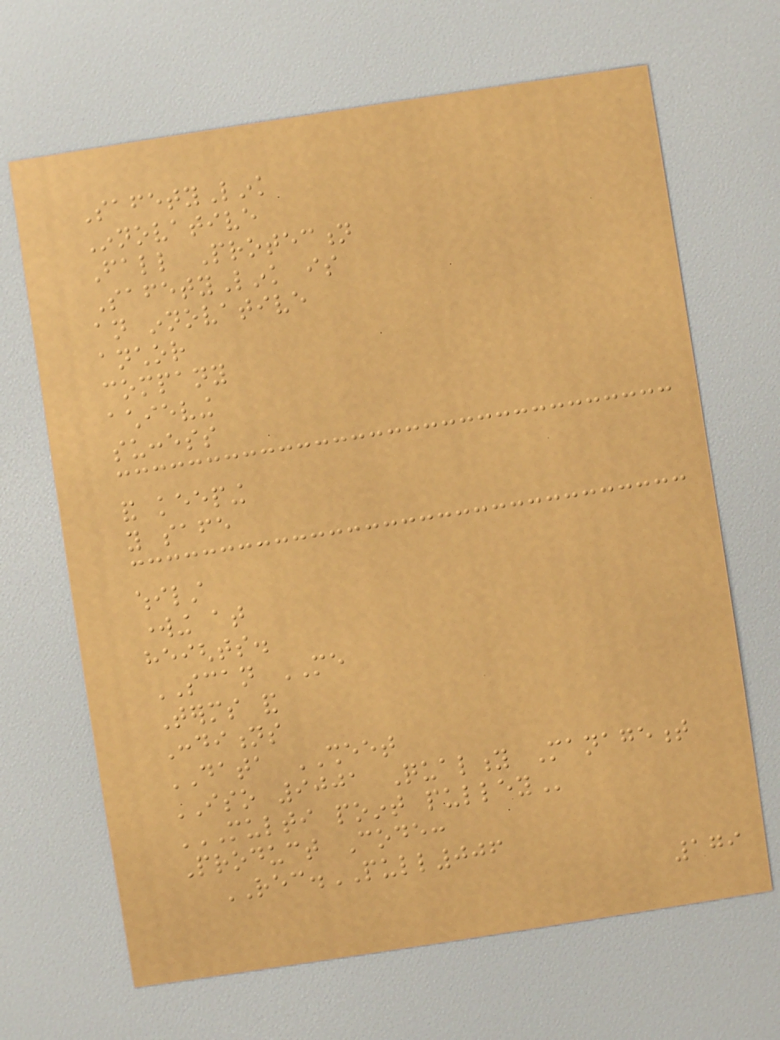SafetyLink
Innovative
Fall Protection
SafetyLink is
an innovative
anchor
company
achieving
success
and keeping
you safe
whilst
working at
heights.
SCAN ME
Terms and
Conditions
DATA SHEET
ISO 9001 Quality Management
MULTI POINT PULLEY
Product Code:
REC.PULL006
179
